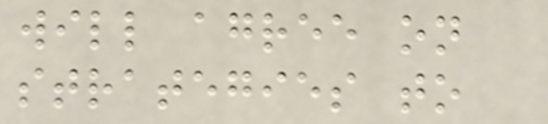will agree on
strategies to
